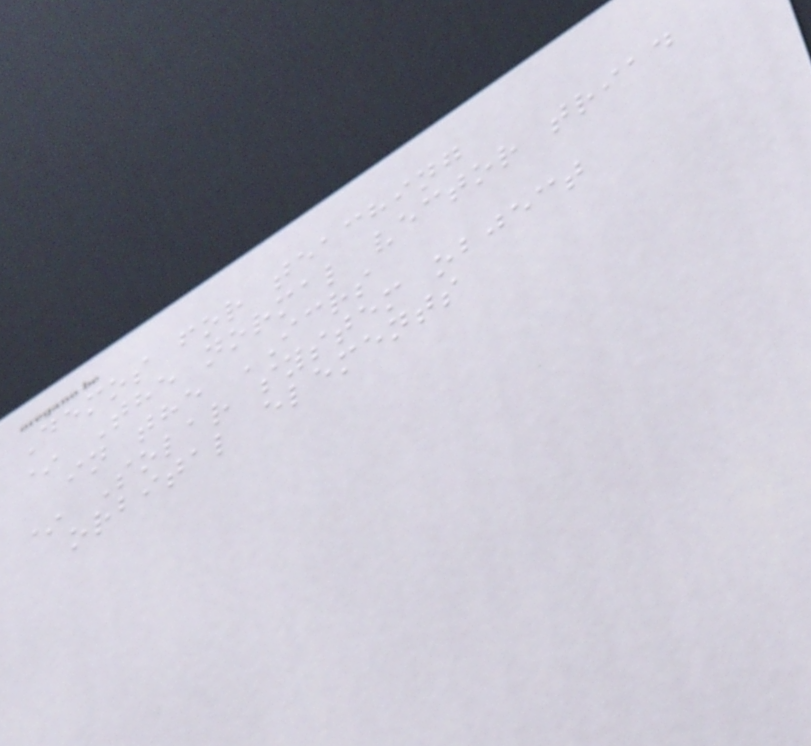Demos for teaching
* The normal vector triad
in the ICRS
* Solar system object
orbital elements
